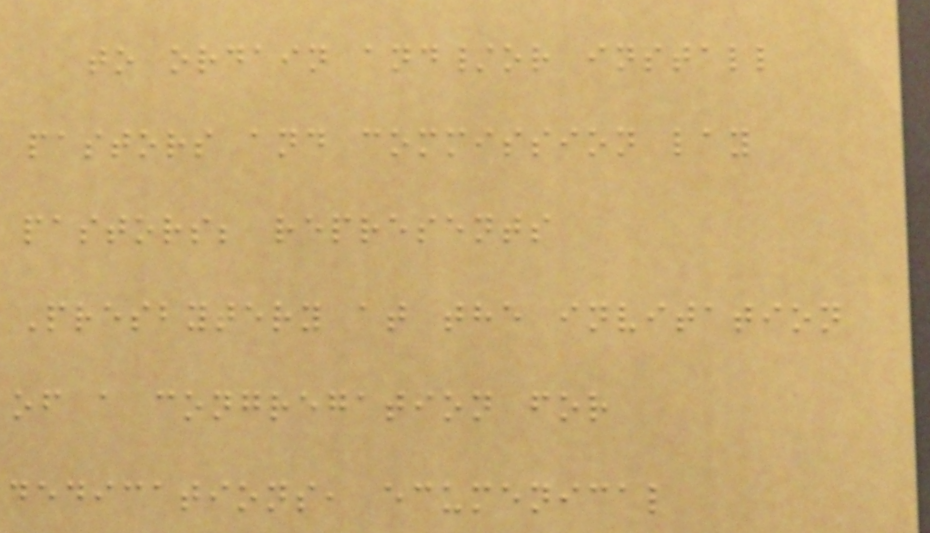to ordain and/or install
pastors and commission lay
pastors; represents
Presbytery at the invitation
of a congregation for
dedications, ecumenical
